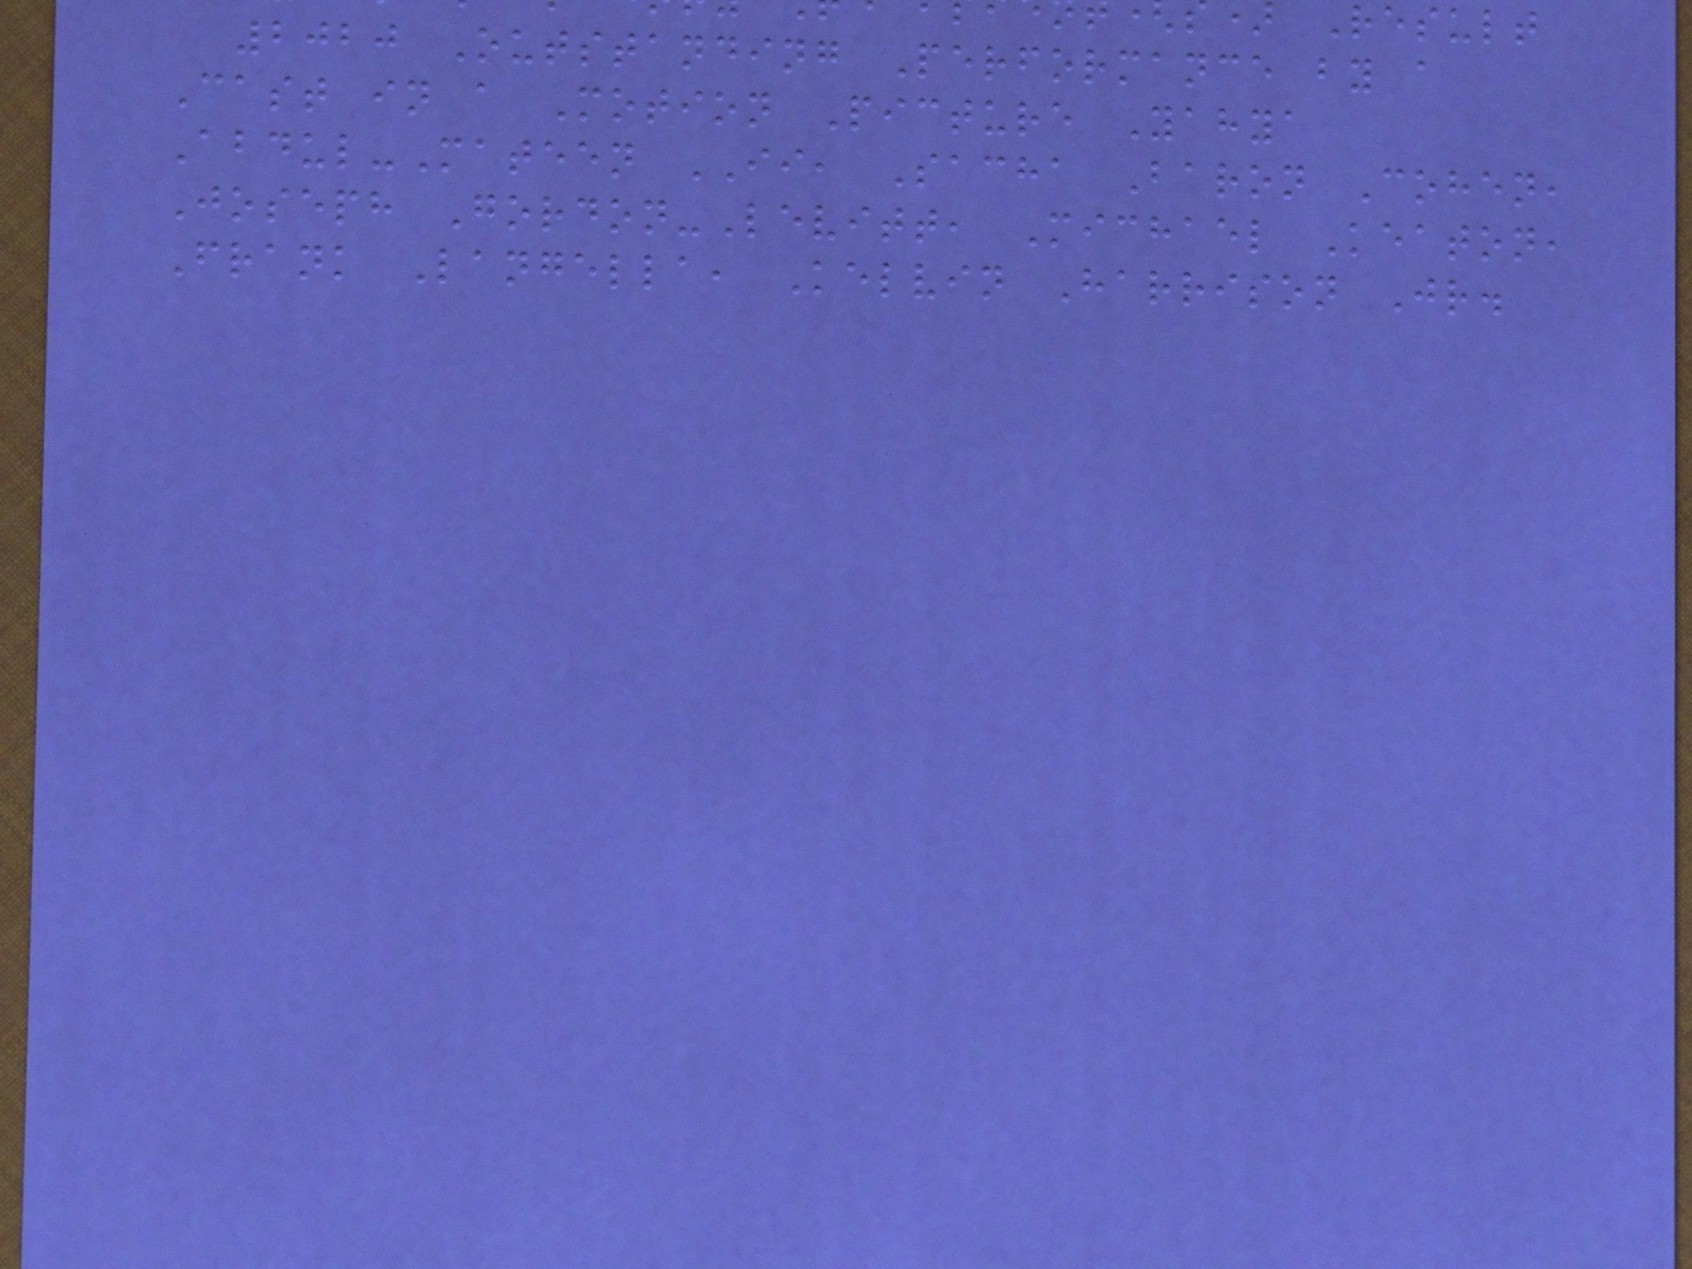2020 Outstanding Performance by a
Cast in a Motion Picture Yahya
Abdul-Mateen II, Sacha Baron Cohen,
Joseph Gordon-Levitt, Michael Keaton,
Frank Langella, Kelvin Harrison Jr.
